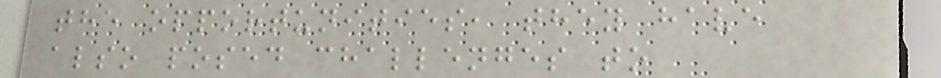the opportunities, they have
also posed challenges to
